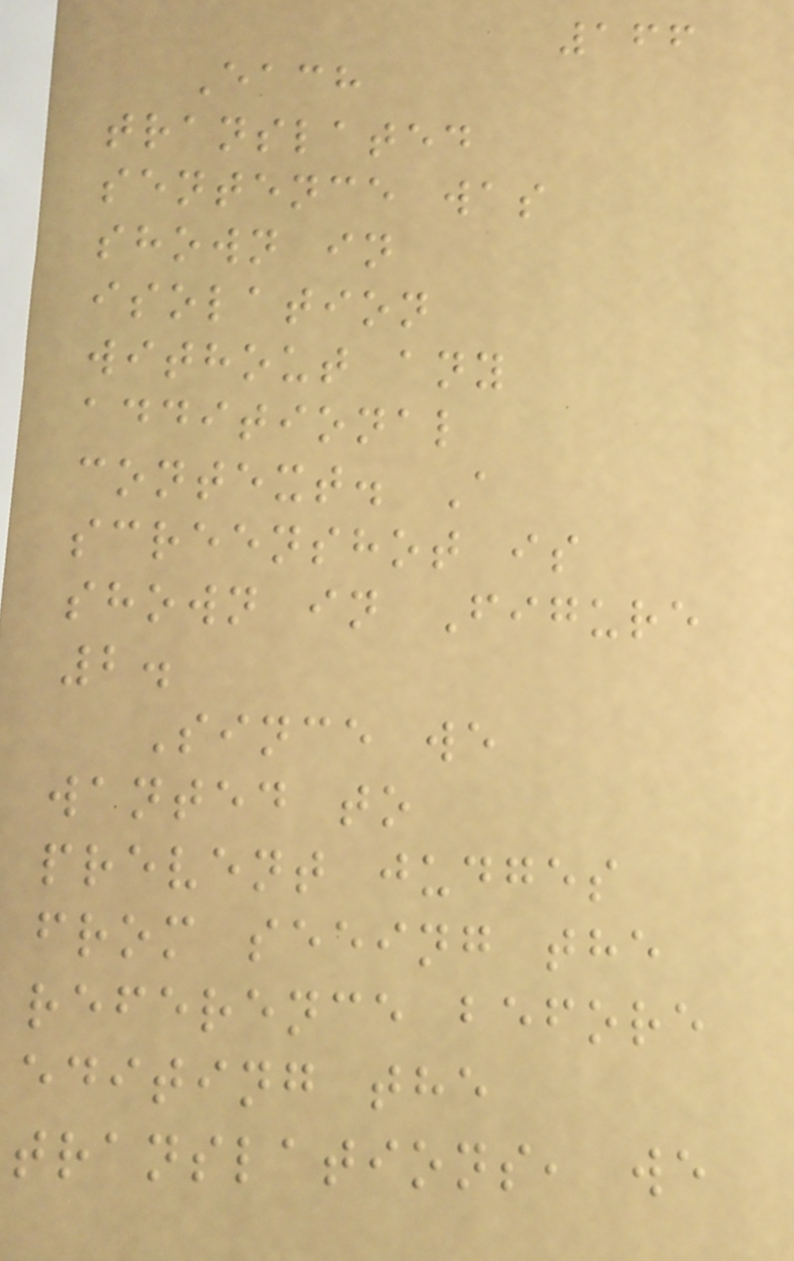166
Each
translated
sentence was
shown in
isolation
without any
additional
context. A
screenshot is
shown in Figure
2.
Since we
wanted to
prevent judges
from seeing the
reference before
editing the
translations, we
